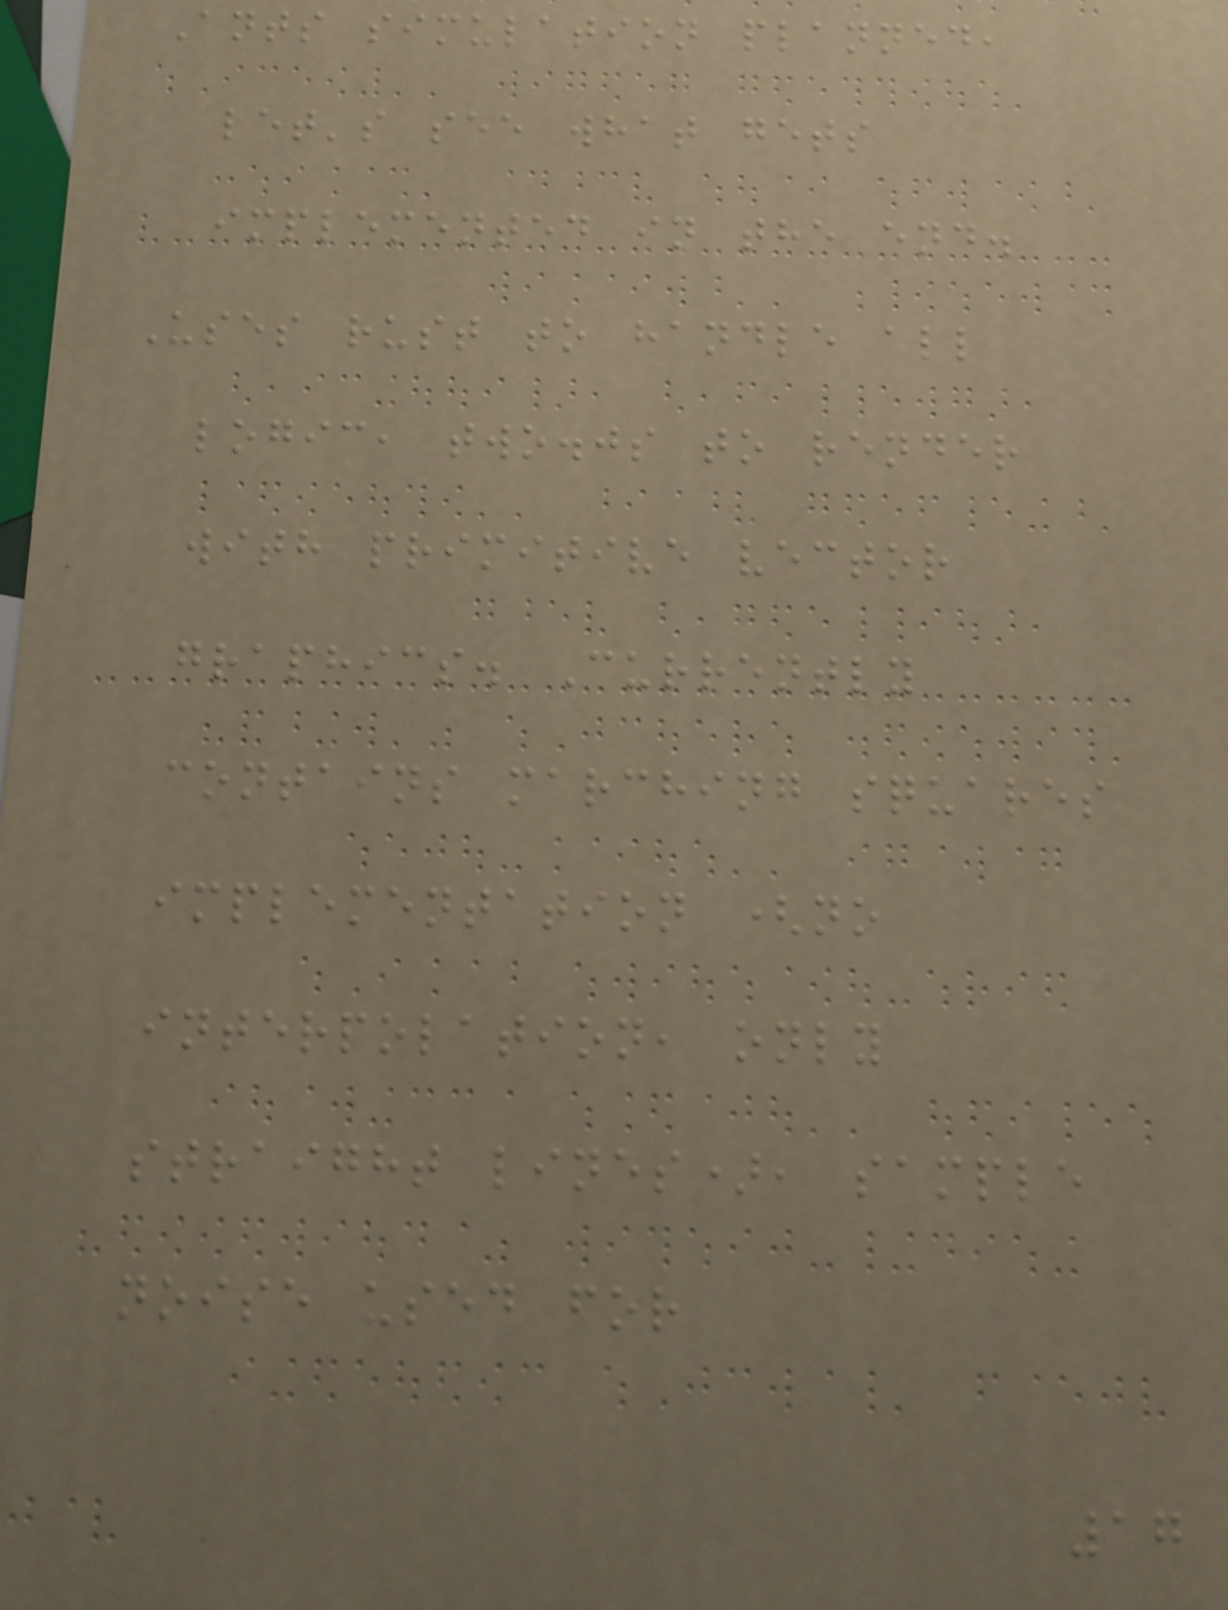Ants simulation planned,
let's see what gets
implemented in the end.
Uses rust to handle all
logic, two.js to render
with primitive vector
graphics. Currently
contains marching squares
implementation (no
interpolation, only
straight lines), sample
noise used for
17
